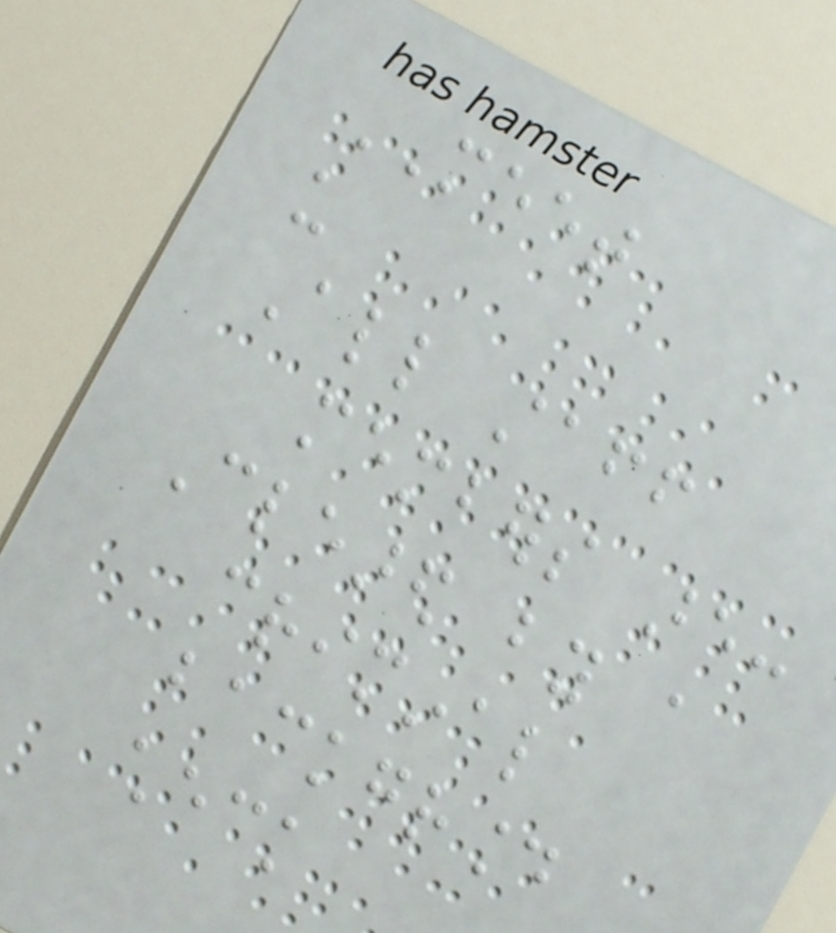MEET
us
All staff
members are:
Cleared by a
criminal
background
check
